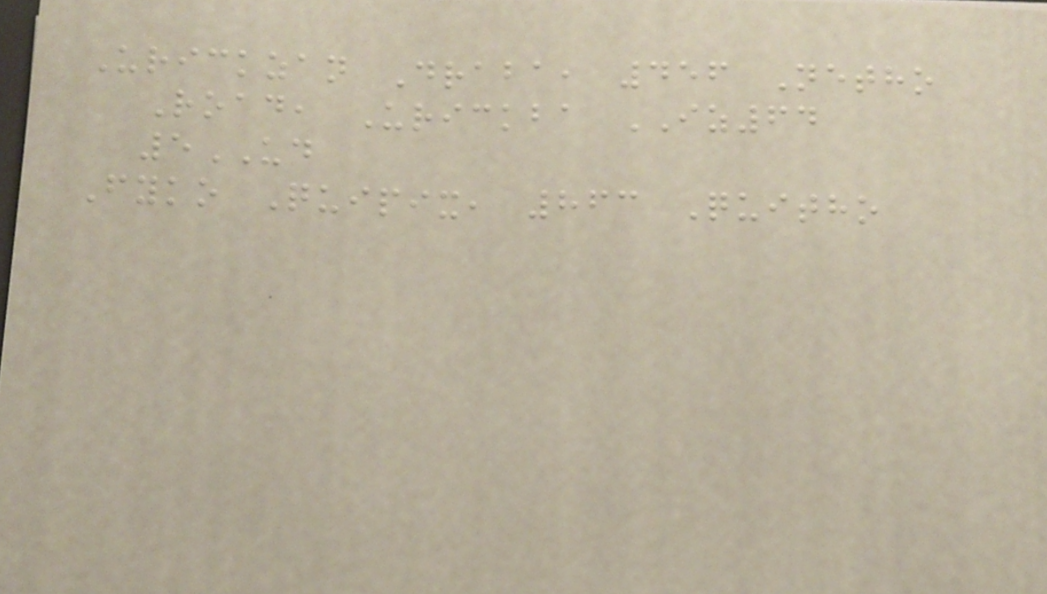Urickzan Draba, 456 Netho
Road, Urickba IZ64
5UD
Fyko Quipix, 863 Quitho
